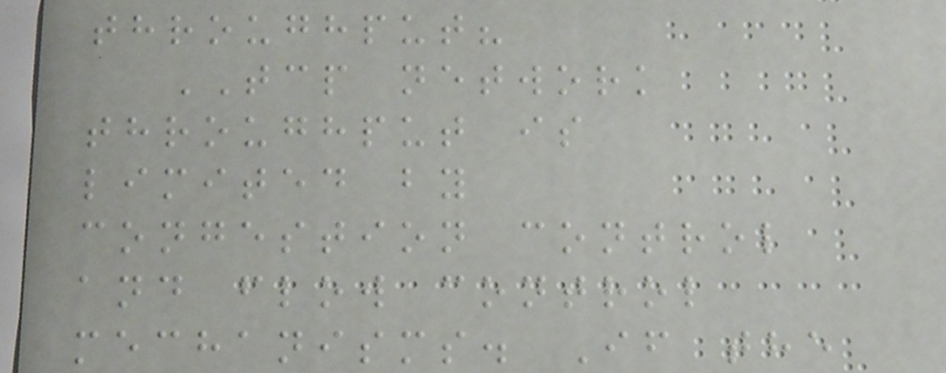throughput?
TCP network
throughput is
limited by
congestion control
and flow control
mechanisms. If the
